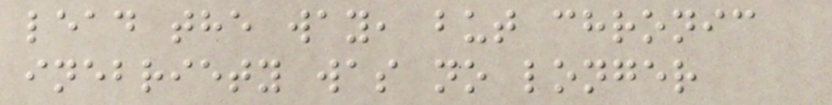lead the way, but chronic
inebriety was no longer
